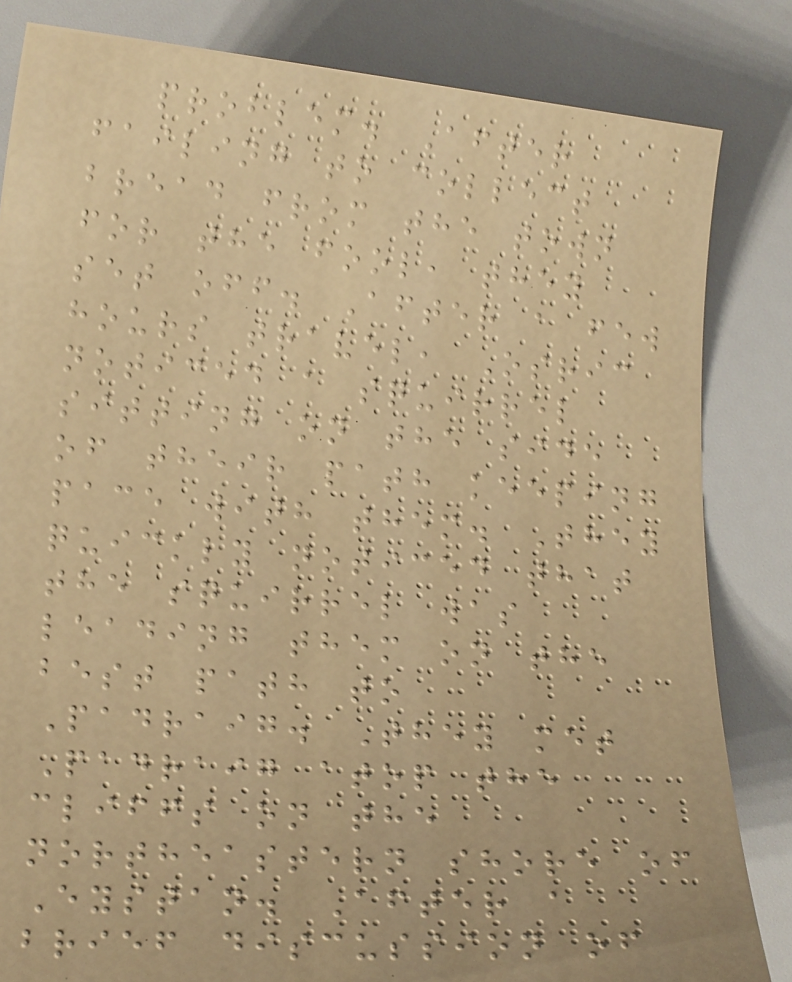problem. After
failing to collect
bread from the town
for the fool, they
set off. After a few
hours travel, Osric
noticed a squirrel
sitting on the side
of their path keeping
pace with them. They
quickly noticed that
the squirrel was
leading them on the
best path to
Padraig. They met
Padraig atop the
cliffs on the
northeastern shore of
Eystan. After a
brief discussion of
